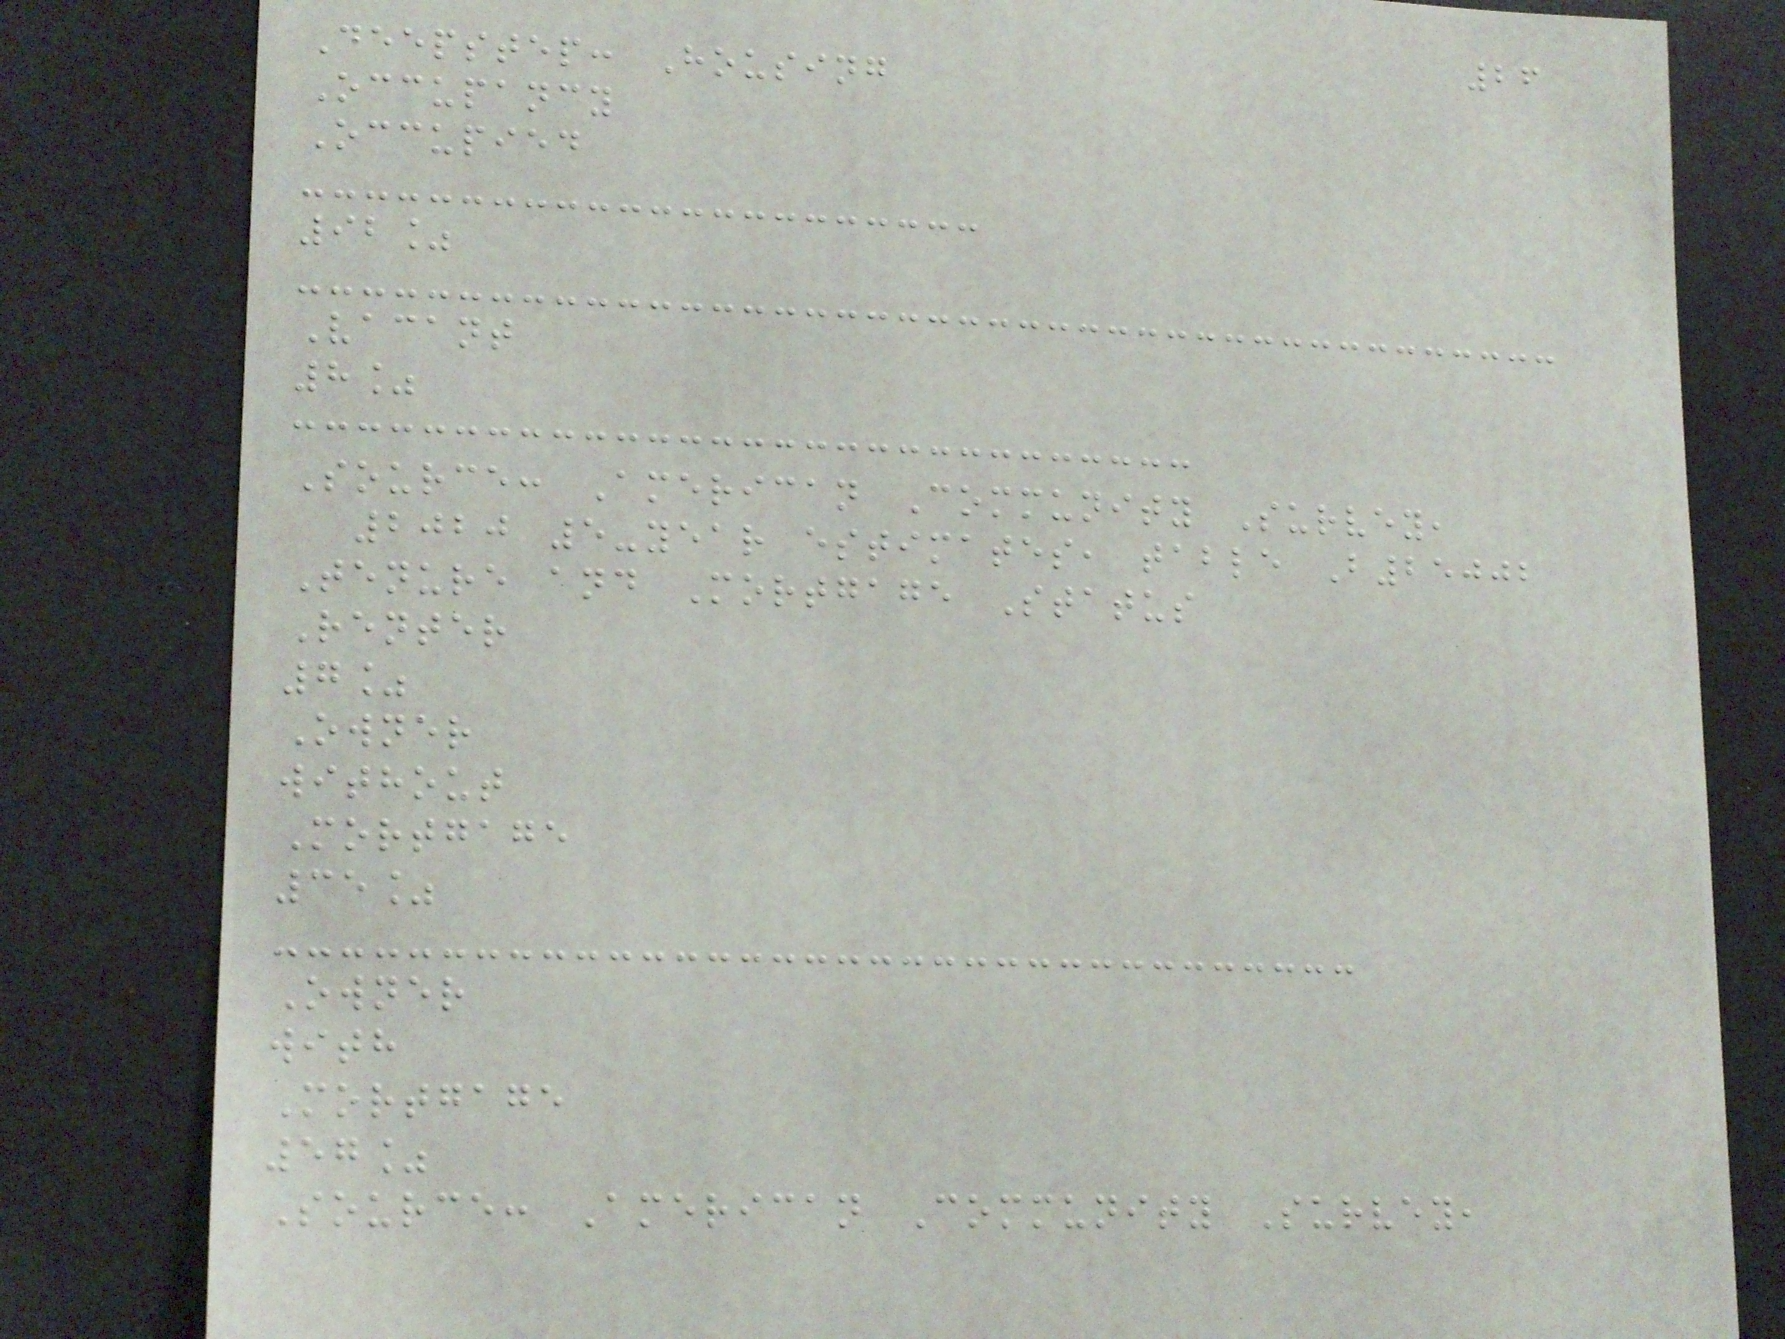26
Deepstep: Housing
Occupancy
Occupied
92%
Vacant
8%
Source: American Community Survey,
2020 5-year estimates, table B25002
Tenure and Mortgage Status
Renter
7%
Owner
without
Mortgage
35%
Owner
with
Mortgage
57%
Source: American Community Survey,
